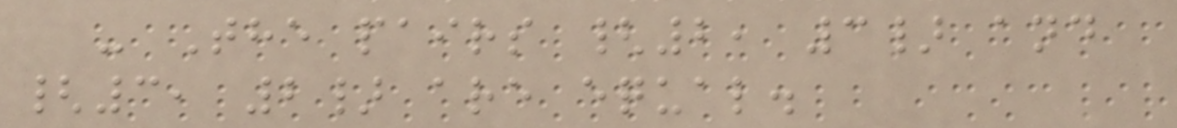- The pairs {2, 3} and
{3, 2} are equal.
